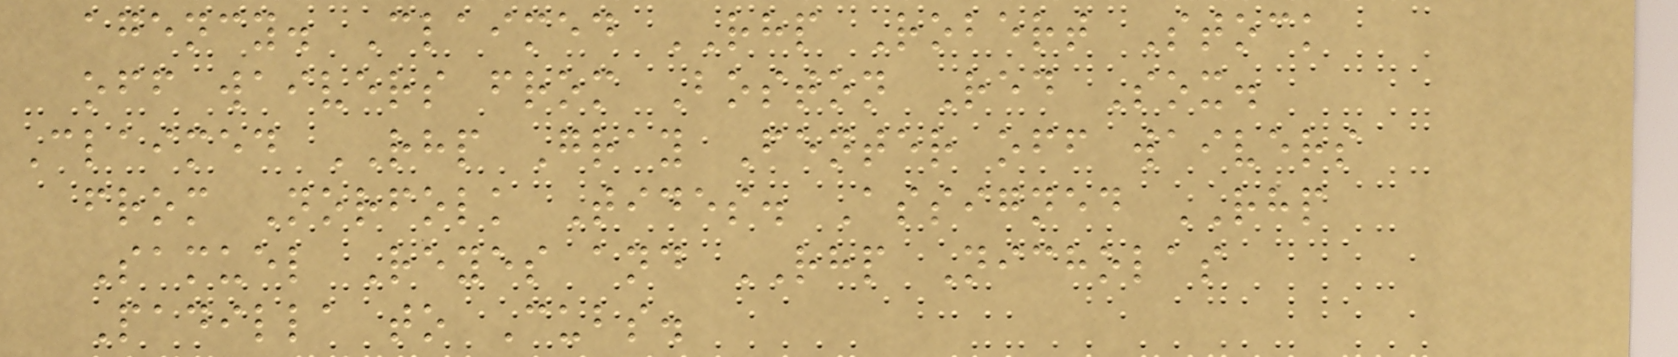agency. Claimed RHP Robert Stock
off waivers from Boston Red Sox.
Claimed RHP Gray Fenter off waivers
from Norfolk Tides. Assigned RHP
Samuel Reyes and RHP Nicholas
Padilla to Cubs.
